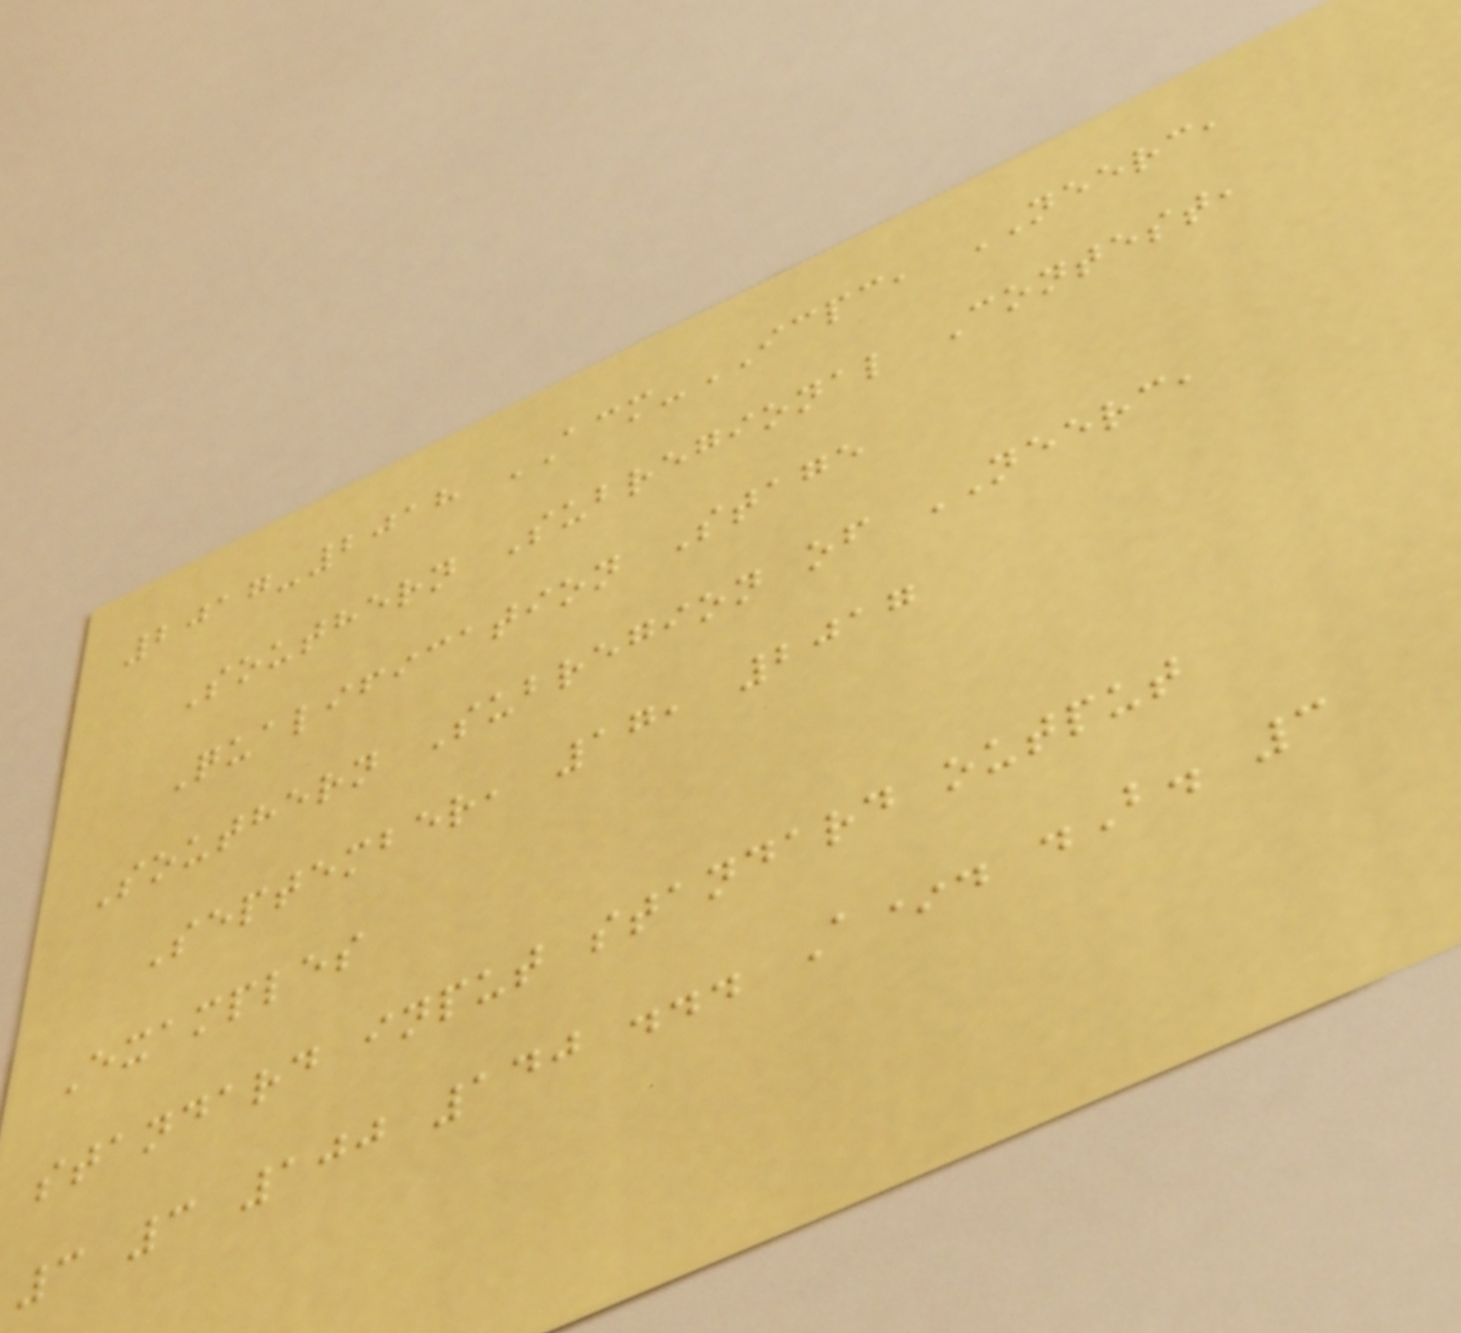2017-2018 ACM-ICPC, NEERC,
Southern Subregional Contest,
Qualification Stage
Southern Subregion of NEERC,
September, 17, 2017
Examples
standard input standard output
3 3 100 140 ... A*. .B. 3
